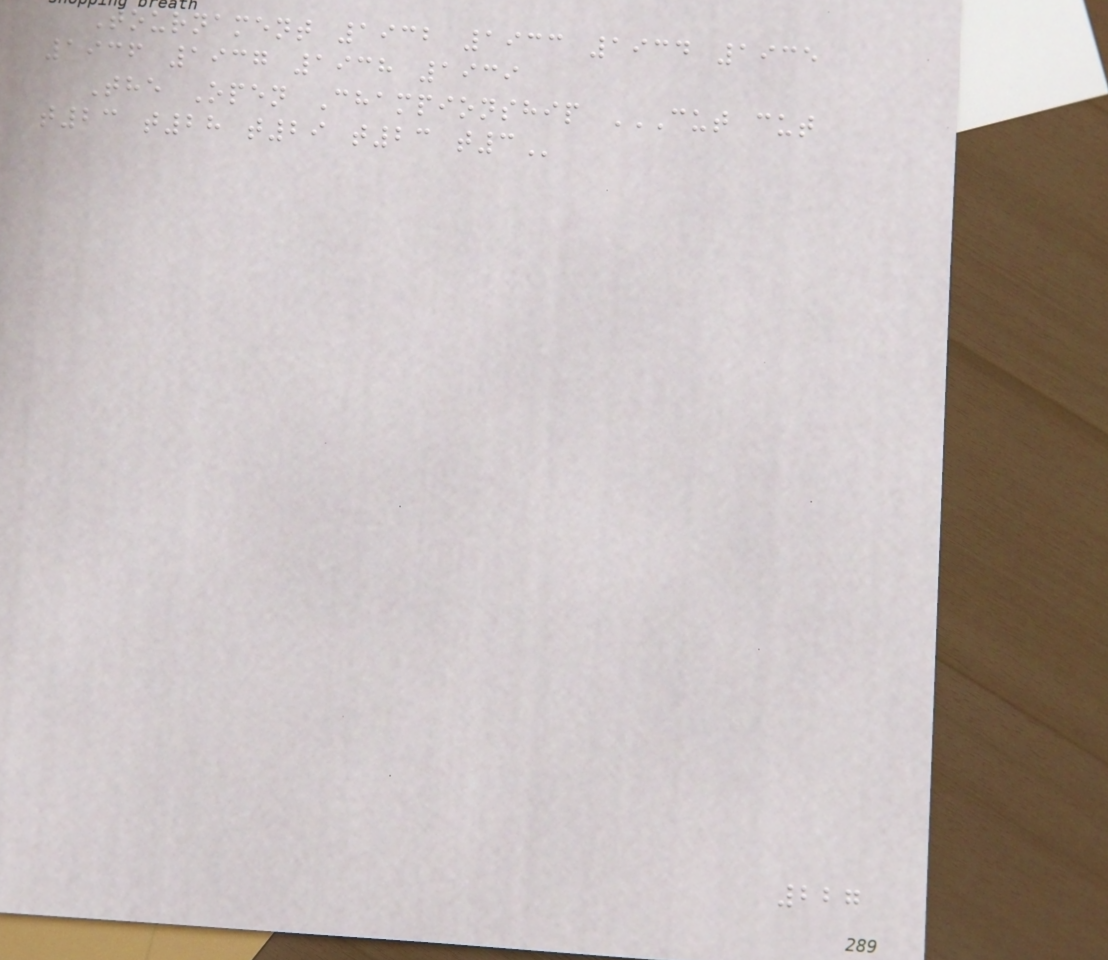Tournament 1932 1933 1934 1935
1936 1937 1938 1939
The Open Championship CUT CUT
T23 T28 T29 T23 T3
227
